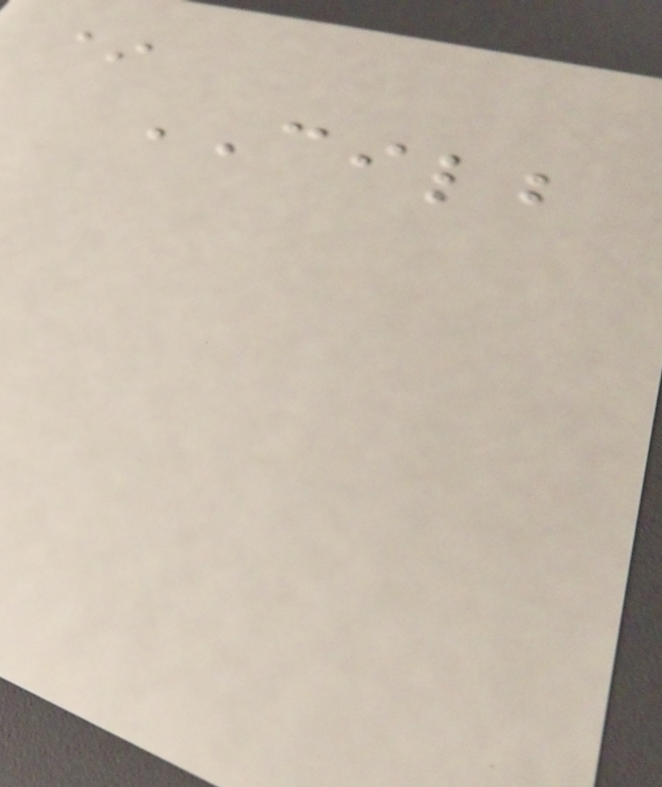*
CILB
